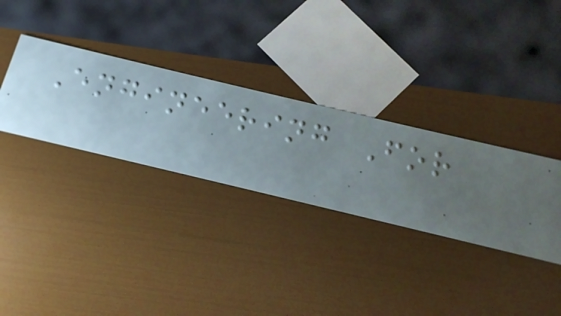Engineering For
